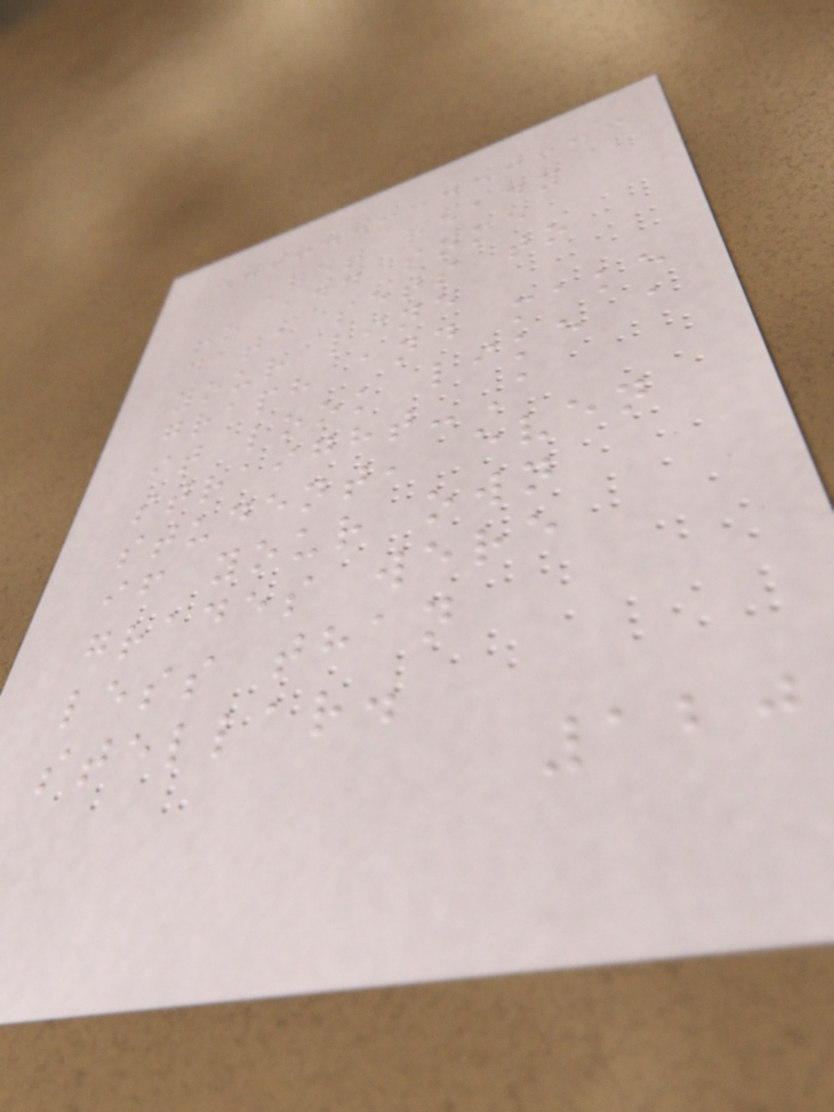Get ready
to add some
data sets to
your line
graph and make
it look like a
straight-A
student, even
if your own
grades were
less than
stellar.
120
